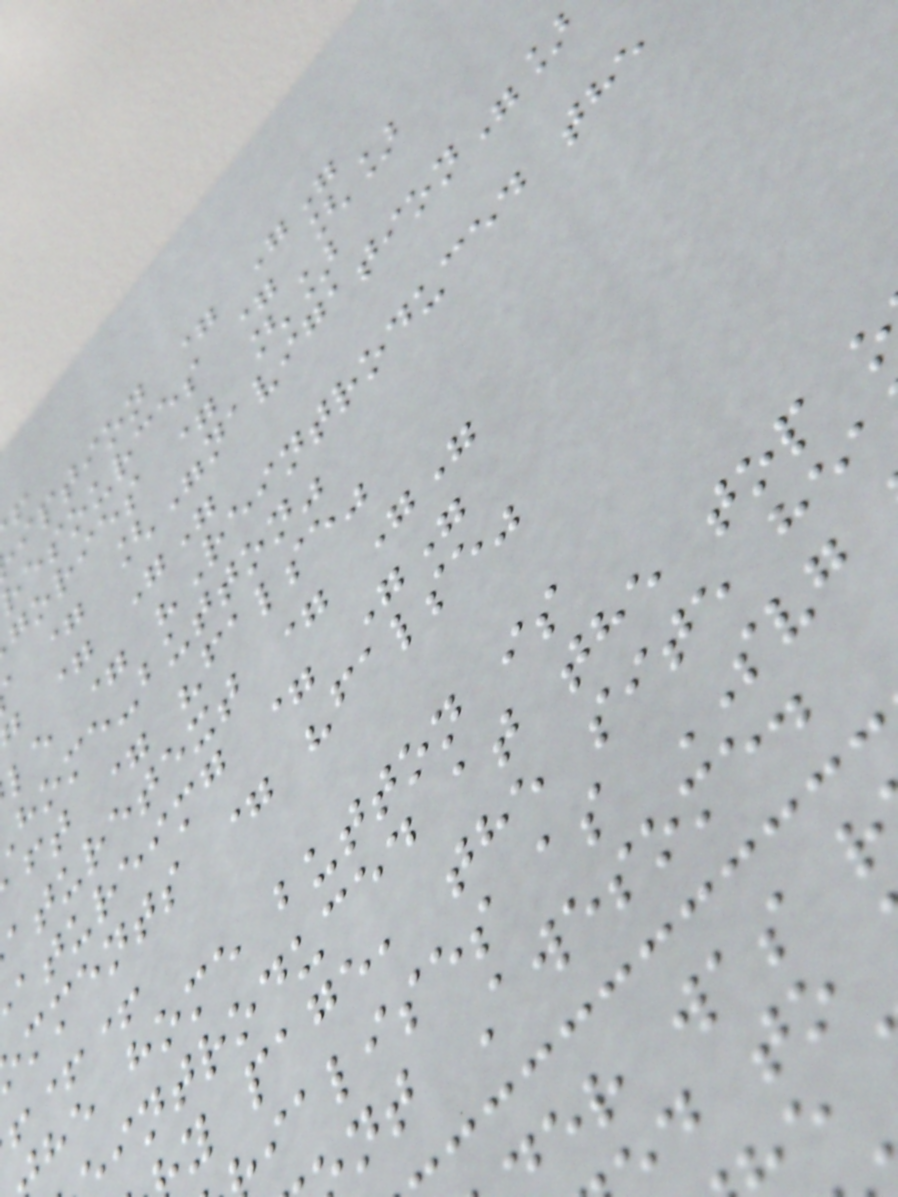iption = ""
esources = []
gories = []
= ["navigation"]
= ""
le = "Reintroduced the
home-button"
ft = "false"
aturetext = ""
atureimg = ""
mments = "false"
++
he home button is
introduced at the top
y page, the site he
ialises as SVG
nt Awesome.
er was r
